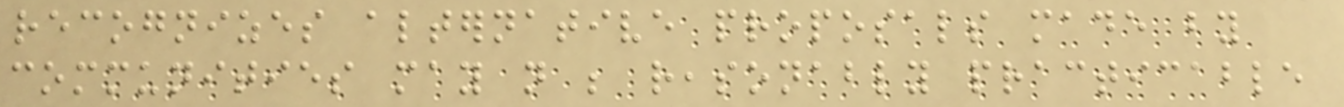recognizes alternative proposals made by
communities may not be reasonably practicable
